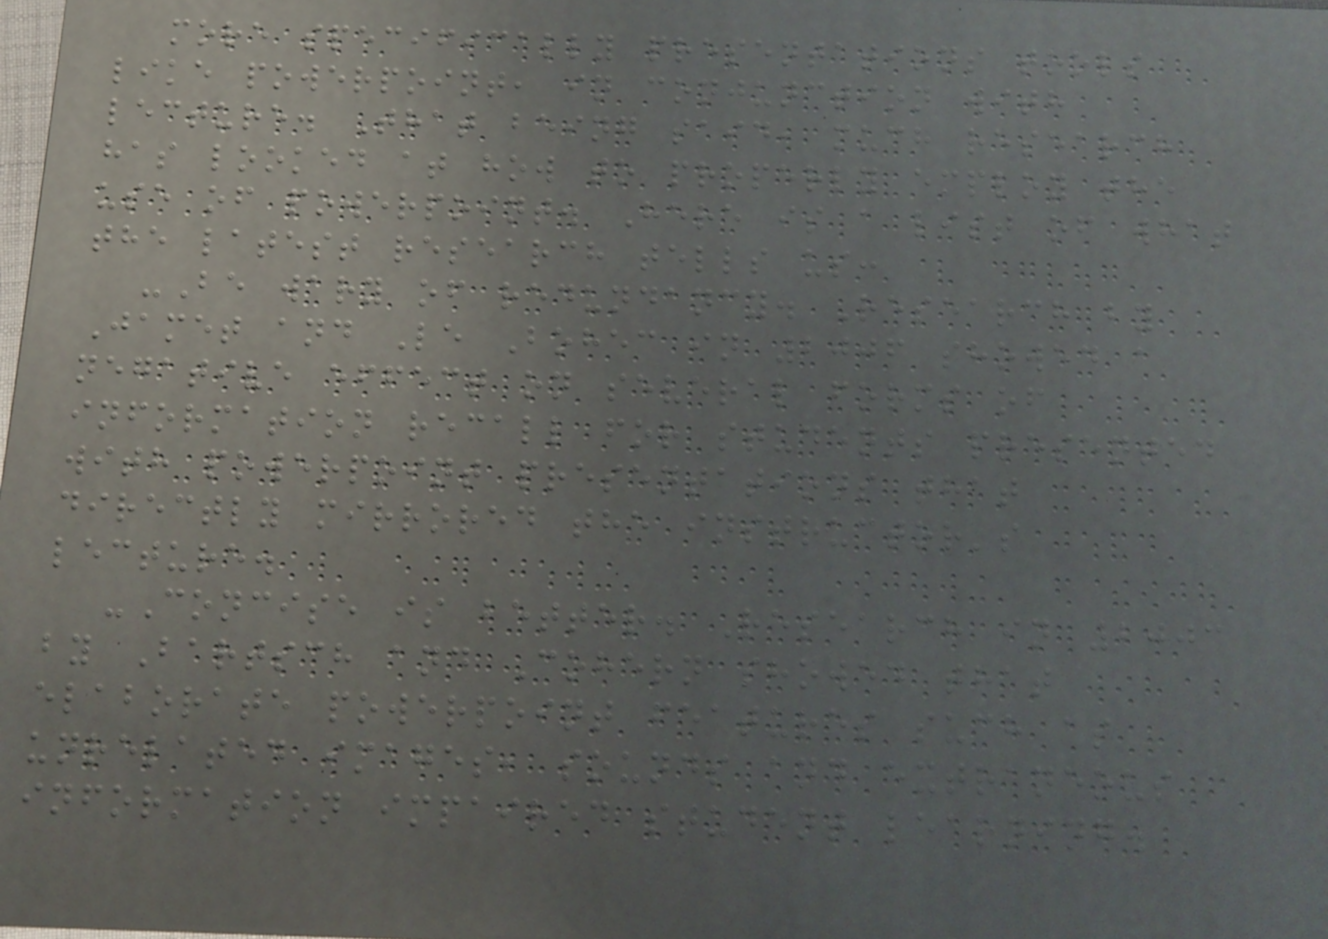more specifically presentations tools
like powerpoint, in conjunction with
lecture. That being said, much research
has looked at how to properly employ the
use of powerpoint. Here is a list of what
the latest research tells us:
-Be wary of redundancy. Research by
Jamet and Le Bohec in 2006 showed a
negative effect on several forms of
information recall for students presented
with powerpoint presentations that
directly mirrored the instructor's
lecture.
-Concise is better. Research in 2003
by Bartsch and Cohern showed that
elaborate powerpoint features such as
unrelated images, sounds and extraneous
information impaired student learning.
